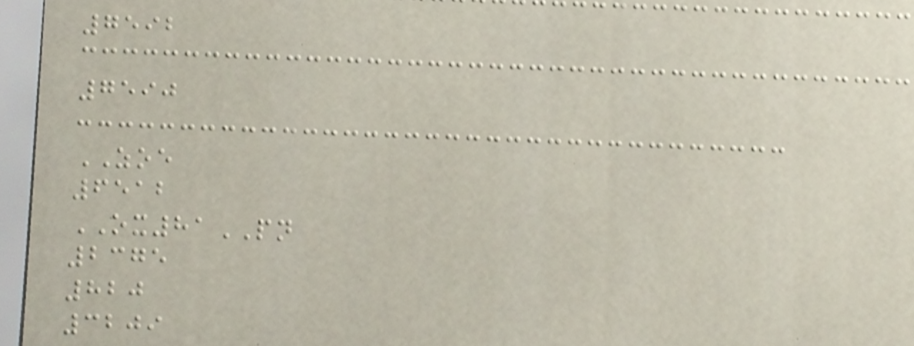7592
7590
ZOE
6512
OX81PN
2375
820
3209
